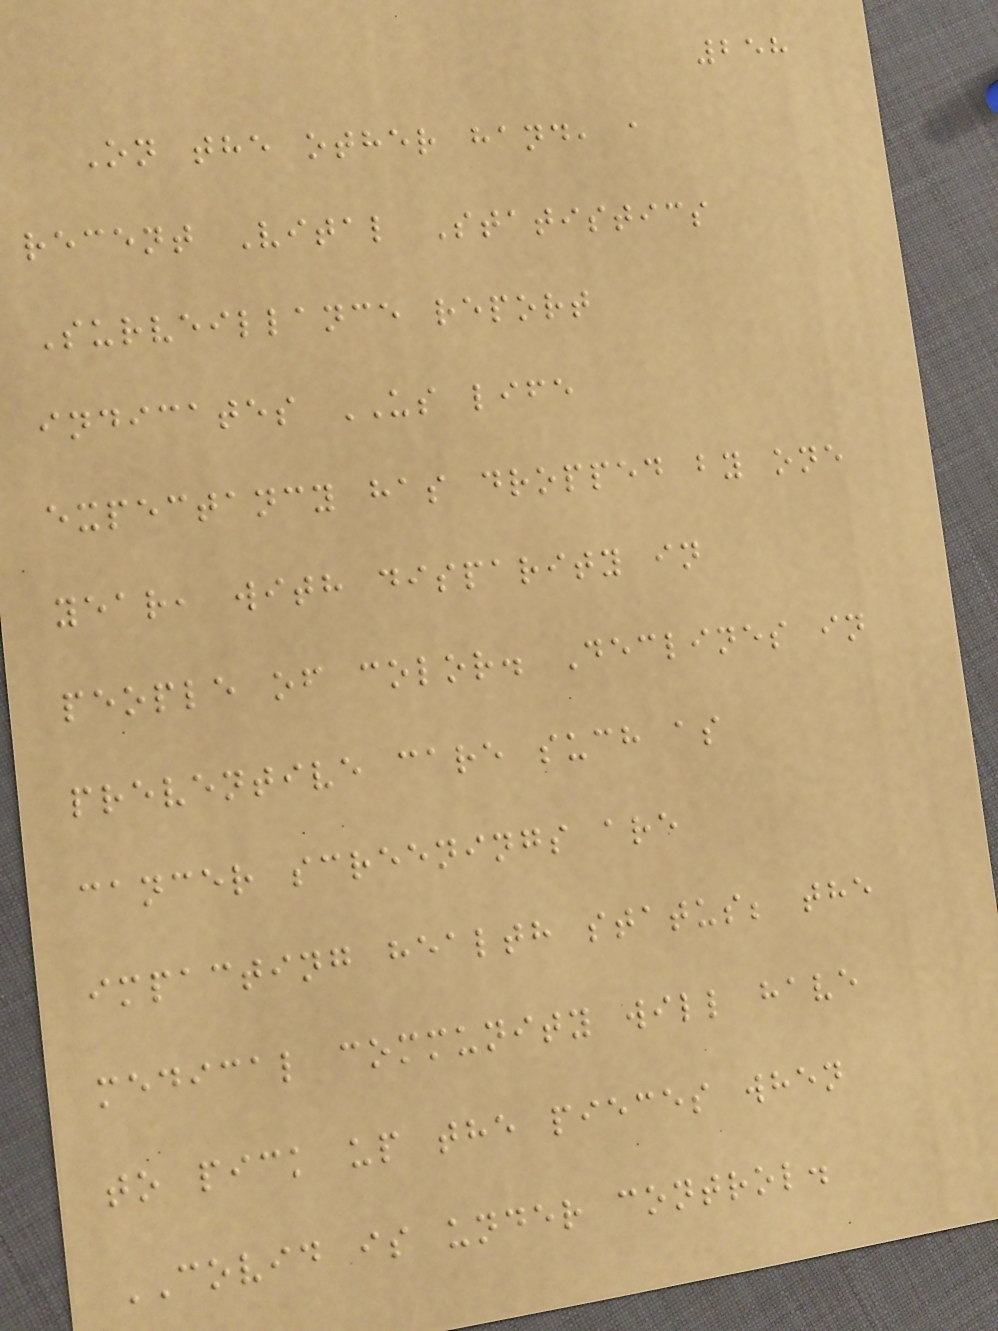258
On the other hand, a
recent Vital Statistics
Surveillance report
indicates US life
expectancy has dropped by one
year, with disparity in
people of color. Declines in
preventive care such as
cancer screenings are
impacting health status; the
medical community will have
to pick up the pieces when
COVID is under control.
